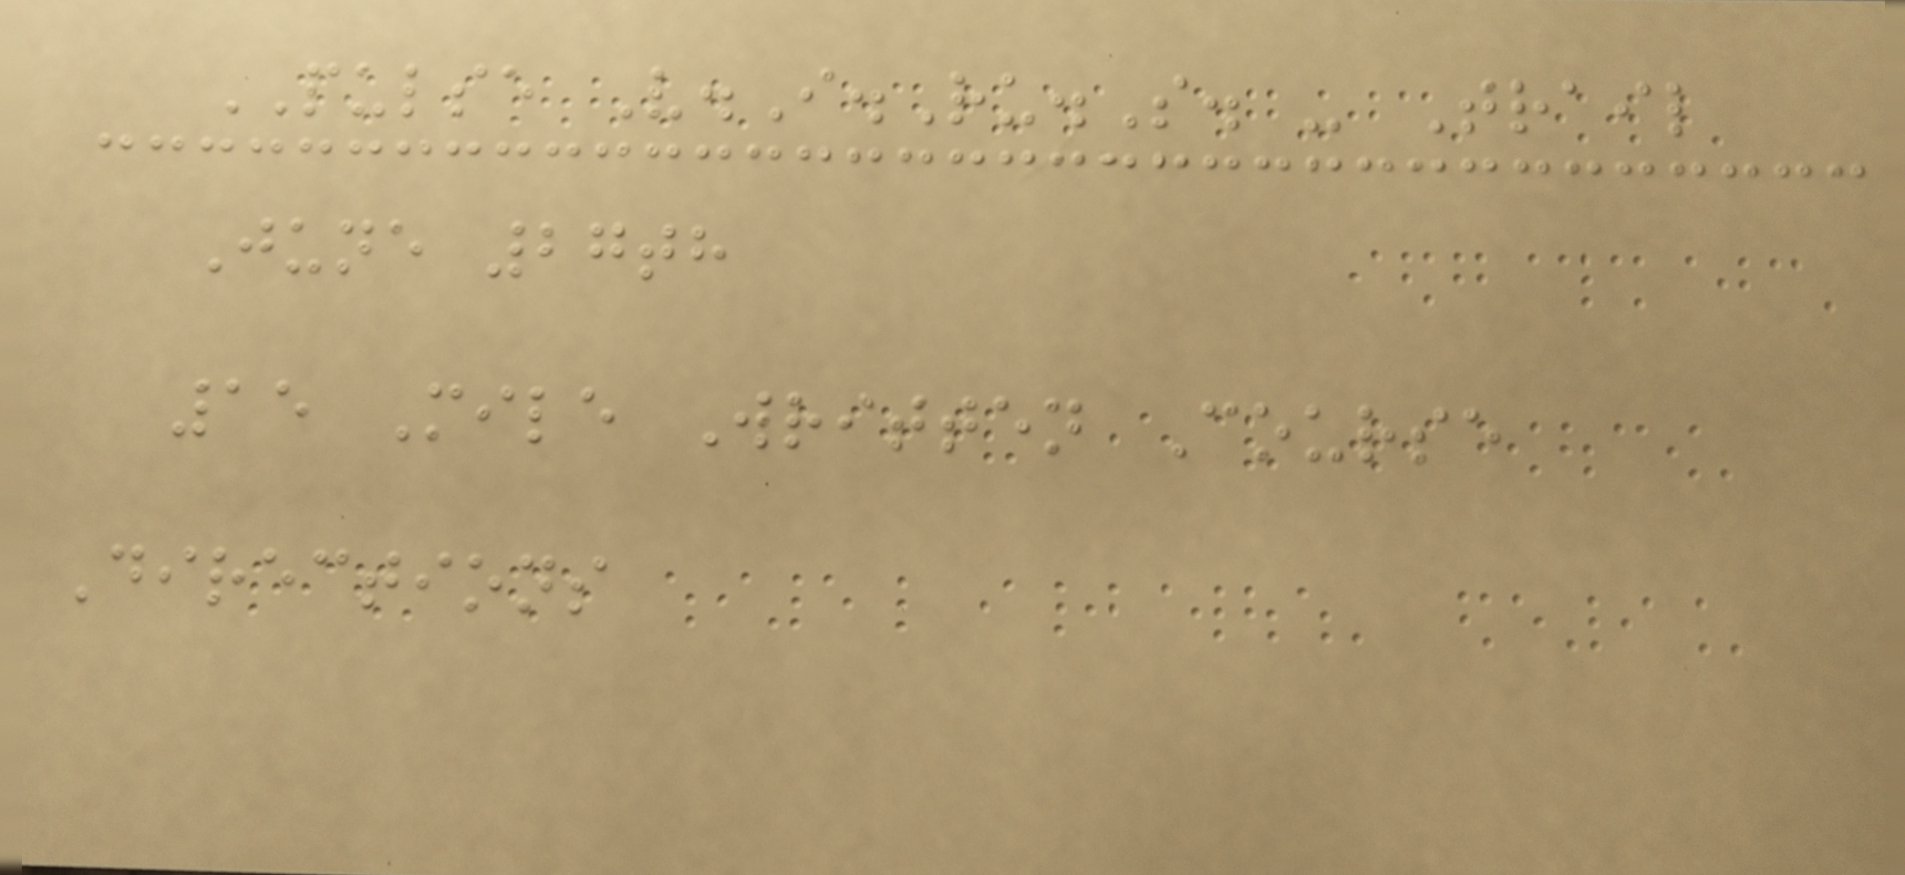PULSE V.I.Ru.S. - Trail
June 27th
15 Mile Written Course
Directions
